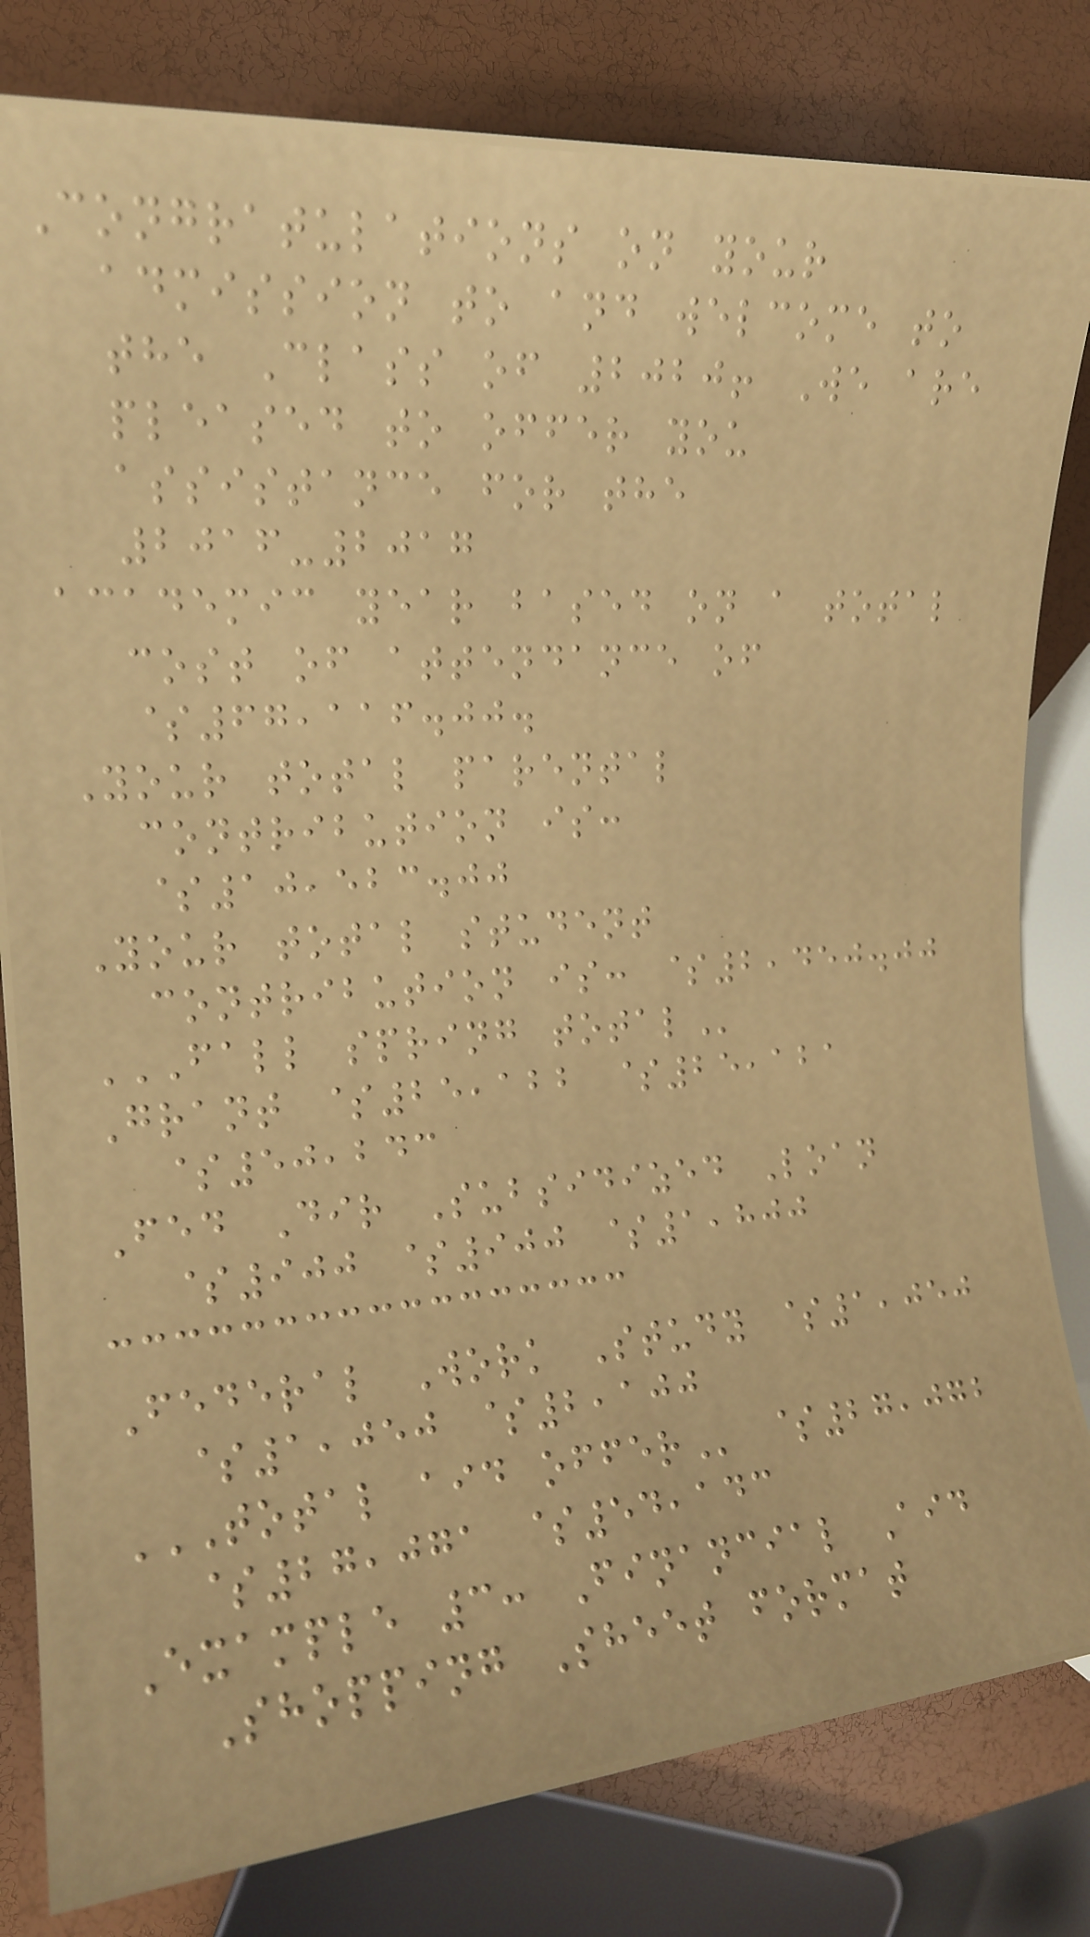Congratulations on your
admission to and welcome to
the Class of 2020! We are
pleased to offer you
assistance for the
2016-2017
academic year based on a total
cost of attendance of
$67,116.00.
Your total parental
contribution is:
$10,523.00
Your total student
contribution is: $2,450.00
FALL SPRING TOTAL
Grant $25,122 $25,121
$50,243
Fed Dir Subsidized Loan
$900 $900 $1,800
Federal Work Study $1,050
$1,050 $2,100
TOTAL AID OFFER $27,072
$27,071 $54,143
Example 3: Financial Aid
Shopping Sheet format
